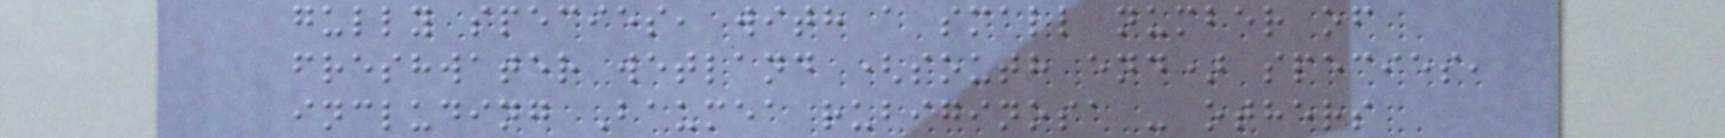gully species, with a small number of
freshwater wetland (south end) species,
including Baumea rubiginosa - others
